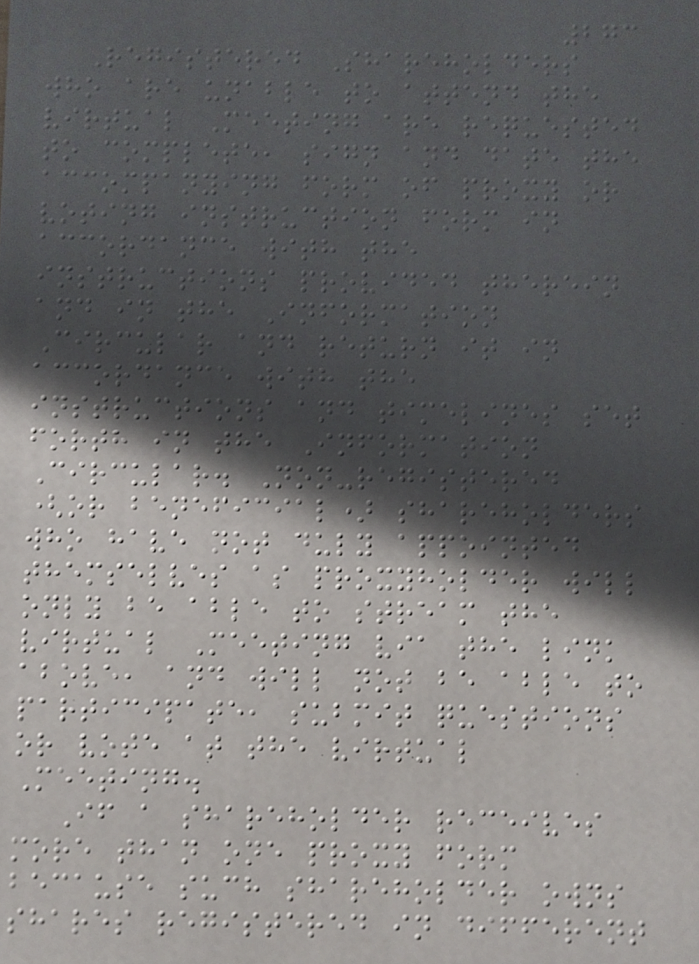273
Registered Shareholders
who are unable to attend the
virtual Meeting are requested
to complete, sign and date the
accompanying form of proxy or
voting instruction form in
accordance with the
instructions provided therein
and in the Information
Circular and return it in
accordance with the
instructions and timelines set
forth in the Information
Circular. Non-registered
(or beneficial) shareholders
who have not duly appointed
themselves as proxyholder will
only be able to stream the
virtual Meeting via the link
above, and will not be able to
participate, submit questions
or vote at the virtual
Meeting.
If a shareholder receives
more than one proxy form
because such shareholder owns
shares registered in different
